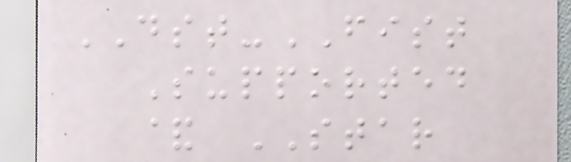DST-FIST
Supported
& STAR
